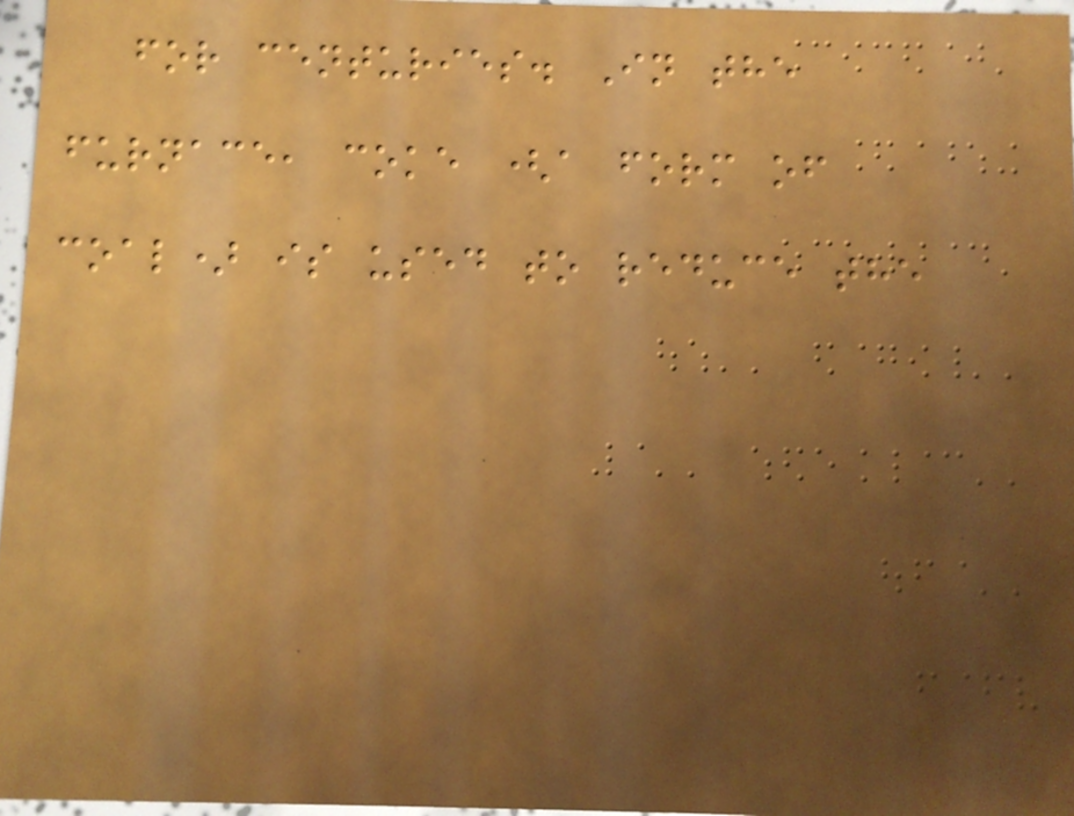for centuries. In the
furnace, coke (a form of
coal) is used to reduce the
